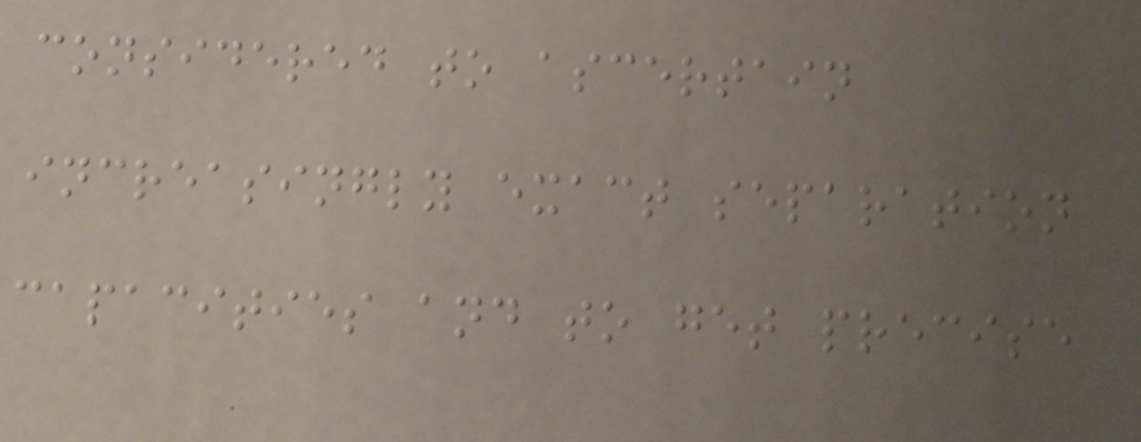considered to ascertain
increasingly exact separation
capacities and to get precise
